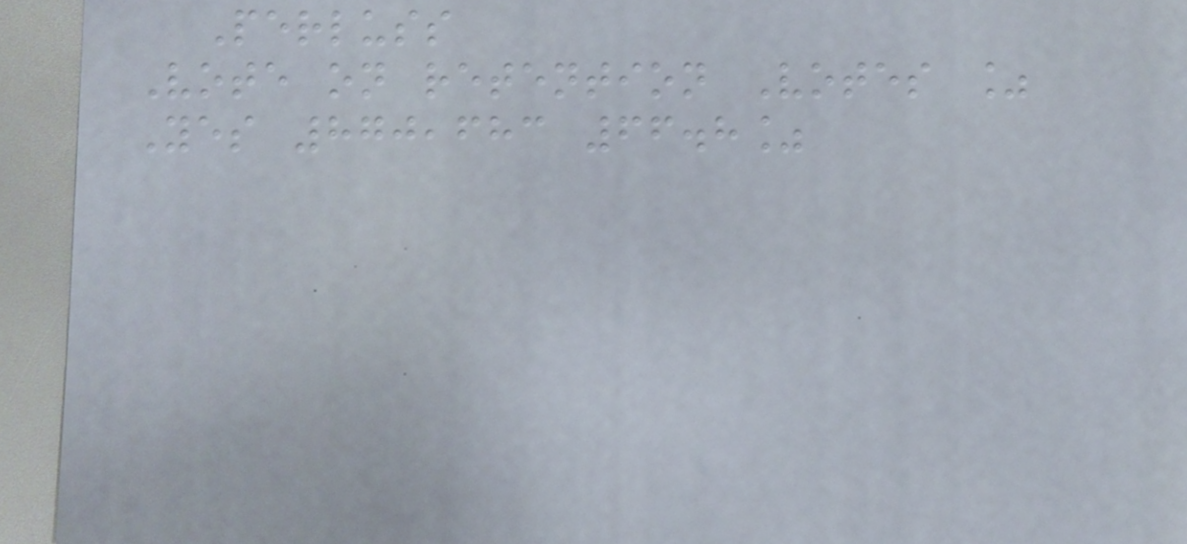Perluss
Vote on retention Votes %
Yes 870,683 66.8%
